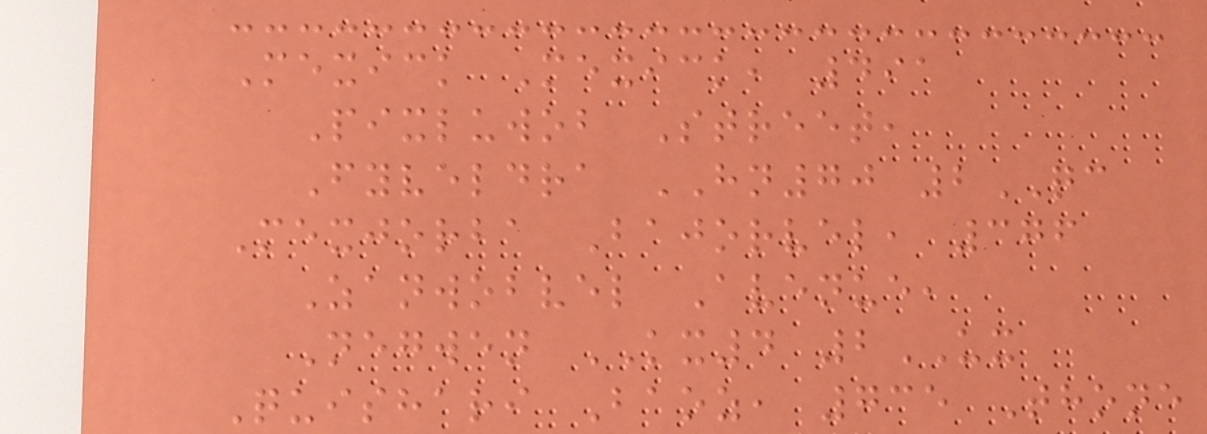Mexick Mexick, 491
Pixluwob Street,
Fyveldra HN70 2QC
Mexjorba Bajorvel, 376
Zanwobvel Avenue,
Negwen KX4 2UX
Quishari Baoz, 735 Thone
